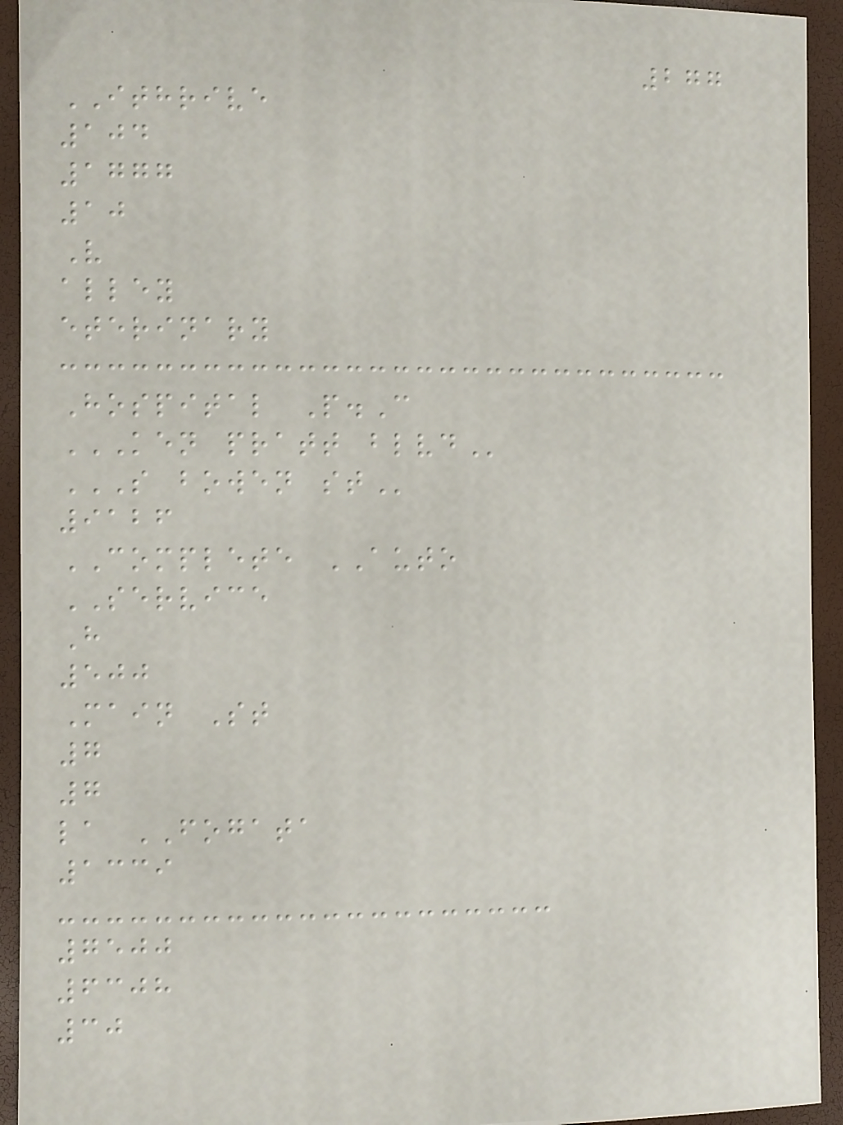277
ITHRIVE
104
1777
10
V
alley
eterinary
Hospital P.C
KEN PRATT BLVD
S BOWEN ST
9126
COMPLETE AUTO
SERVICE
H
500
Main St
7
7
la FOGATA
1339
7500
6308
30
